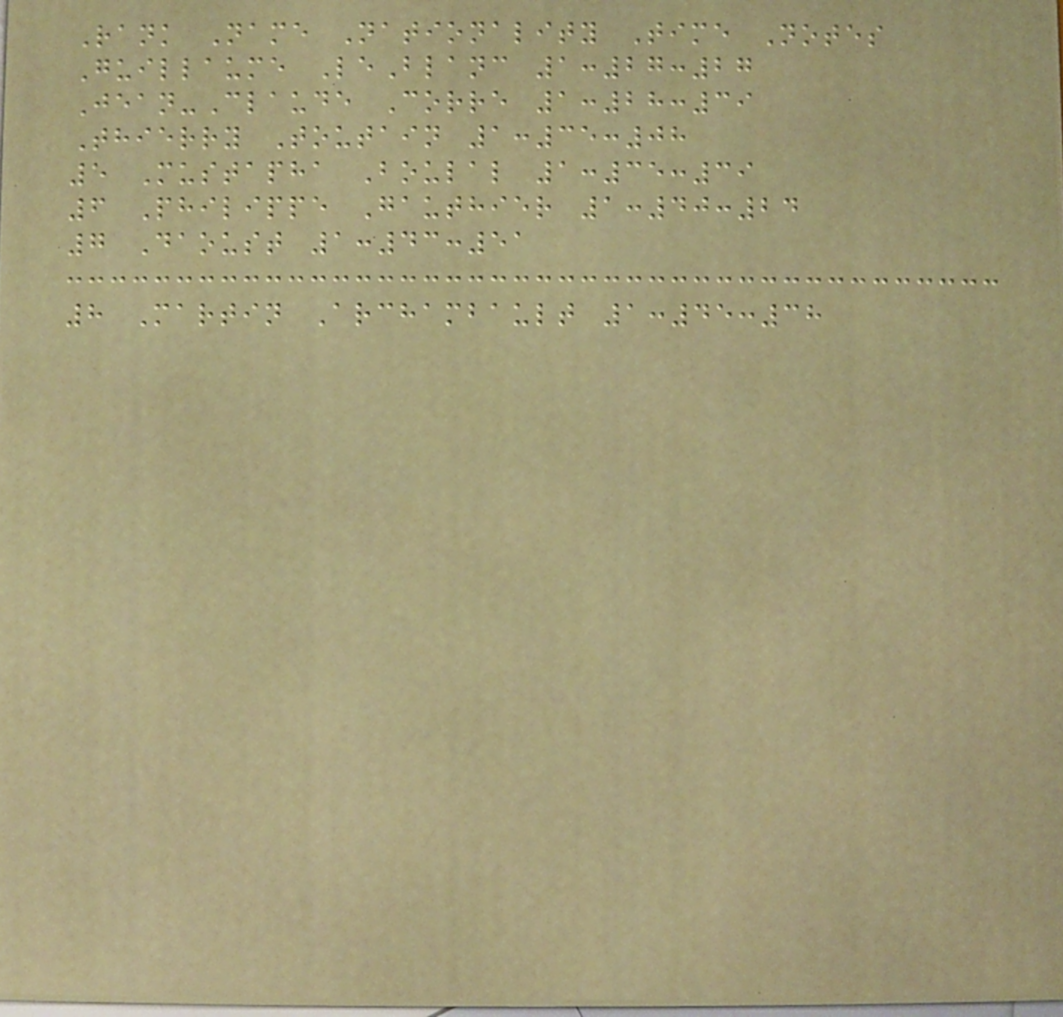Rank Name Nationality Time Notes
Guillaume LeBlanc 1:27:27
Jean-Claude Corre 1:28:39
Thierry Toutain 1:35:08
5 Mustapha Boulal 1:35:39
6 Philippe Gauthier 1:40:24
7 Daoust 1:43:51
8 Martin Archambault 1:45:38
